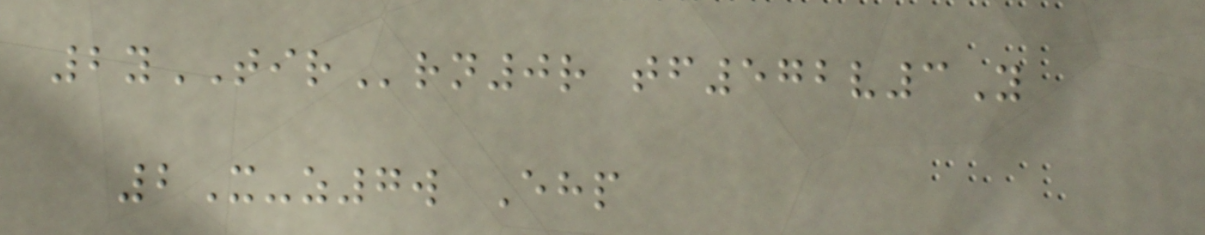2yTIRrn0r tf572v3Y
2X-z7w Ehp
